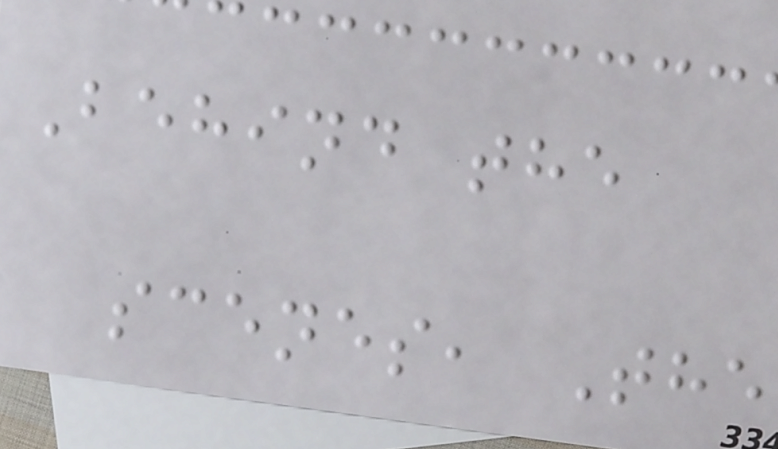Behind the
scenes, The
